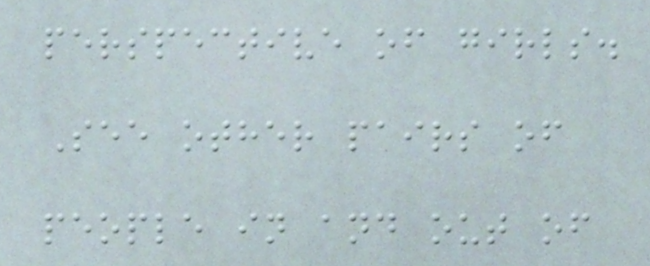perspective of girls.
See other pairs of
people in and out of
